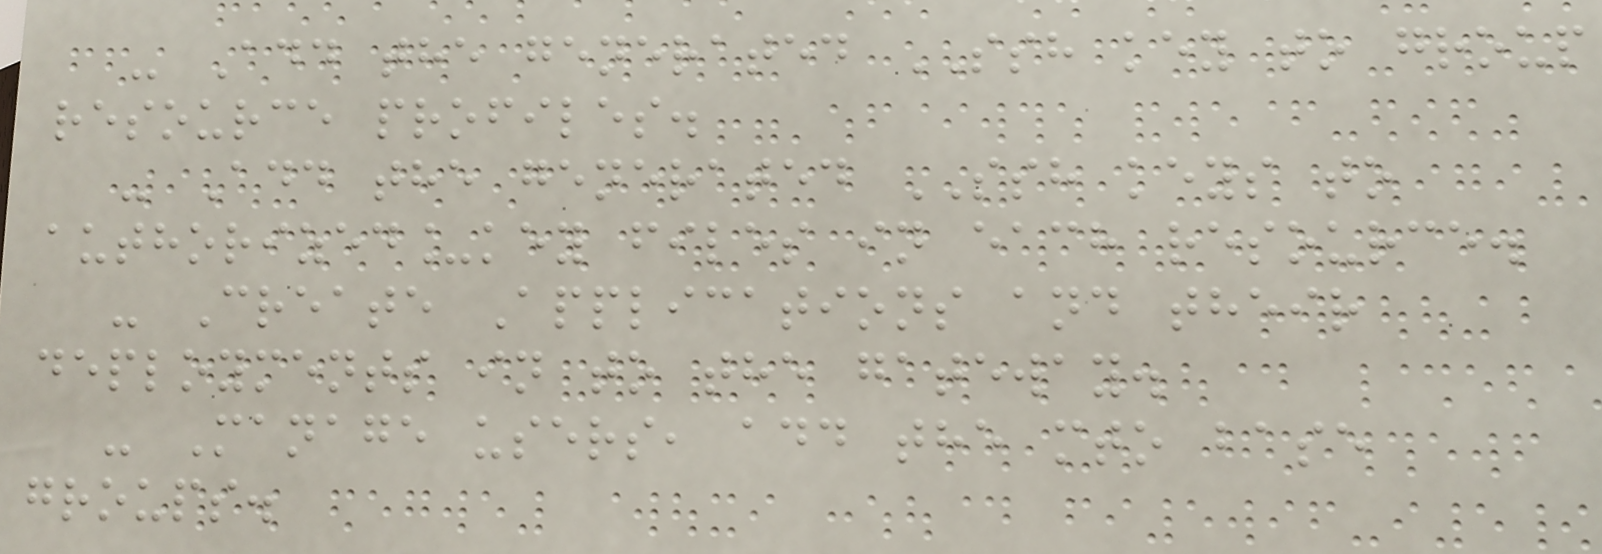- Add the generated SSH key to group
resource profiles.
- Add the generated SSH keys to
authorized_key files in each resource.
- Create Applications and their
deployments in to the gateway.
- Manage users, add the mto base
groups.
